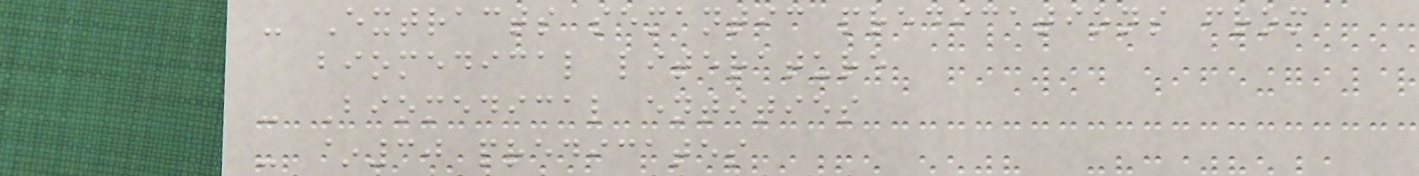- Extracts semantic predications from
biomedical literature
- Biomedical entities
- ~30 predicates
